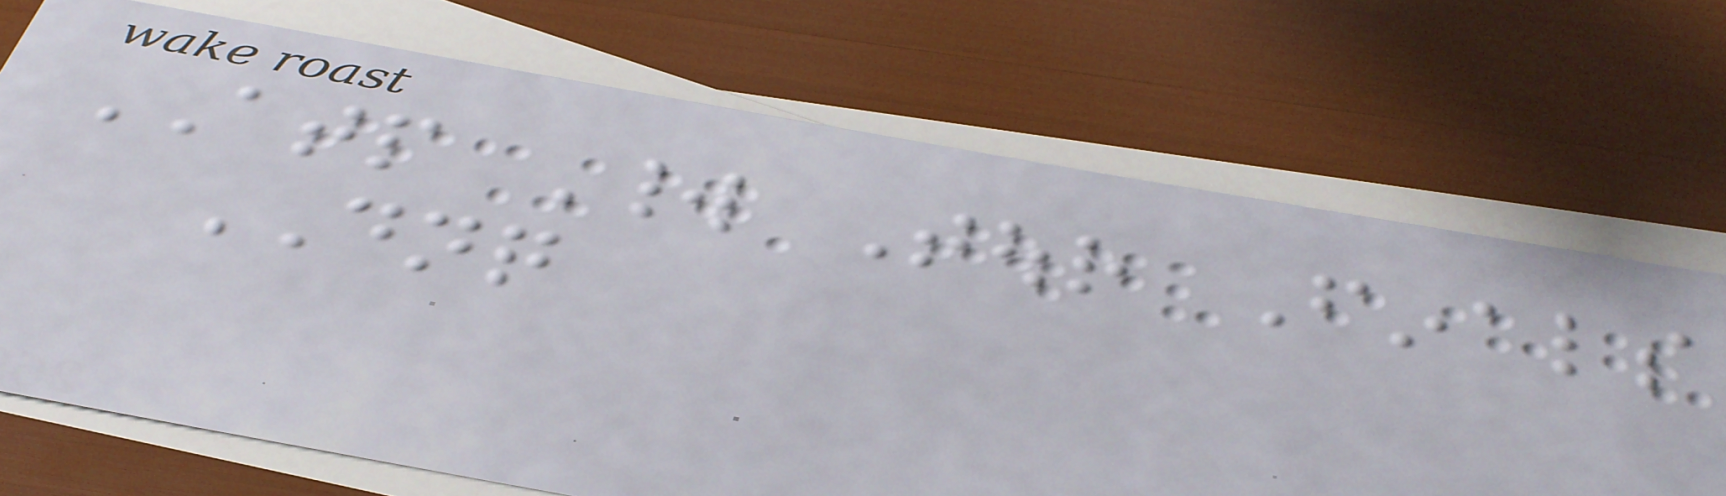ATP World Tour Finals
DNQ
